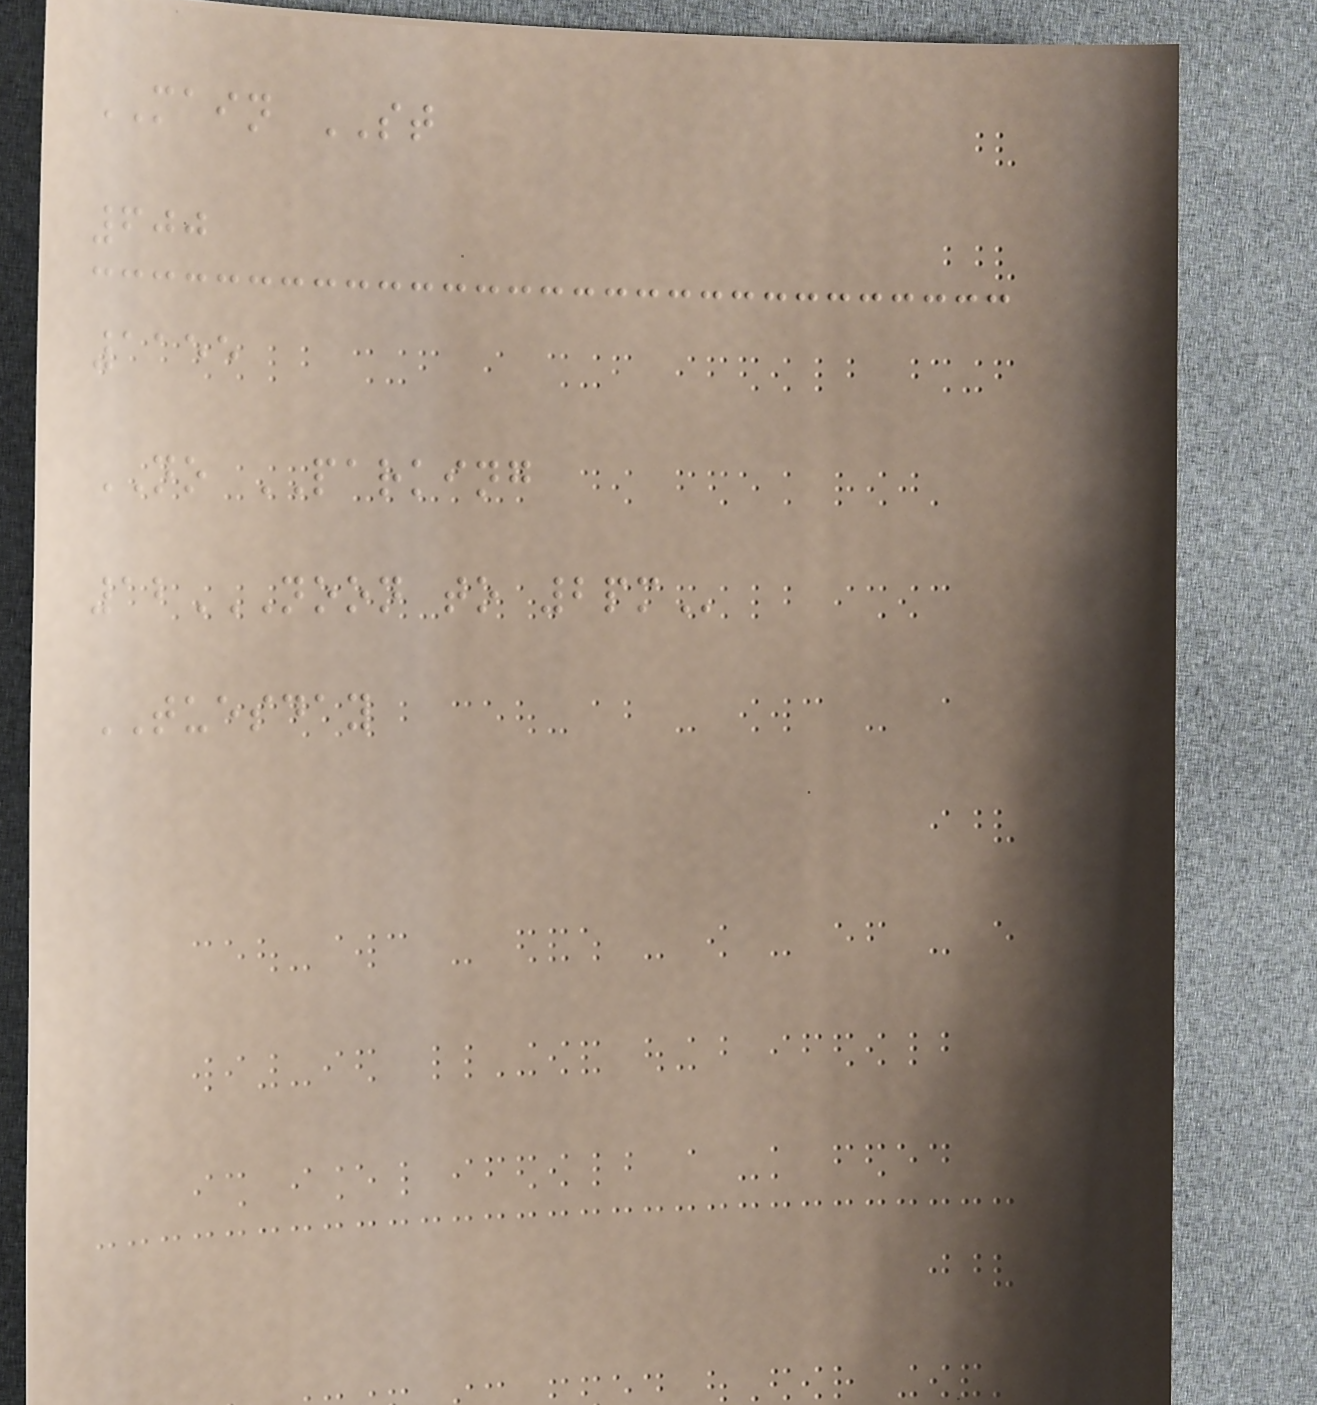MAIN ST
600
1155
NO PARKING
12NOON TO 2PM
TUESDAY
